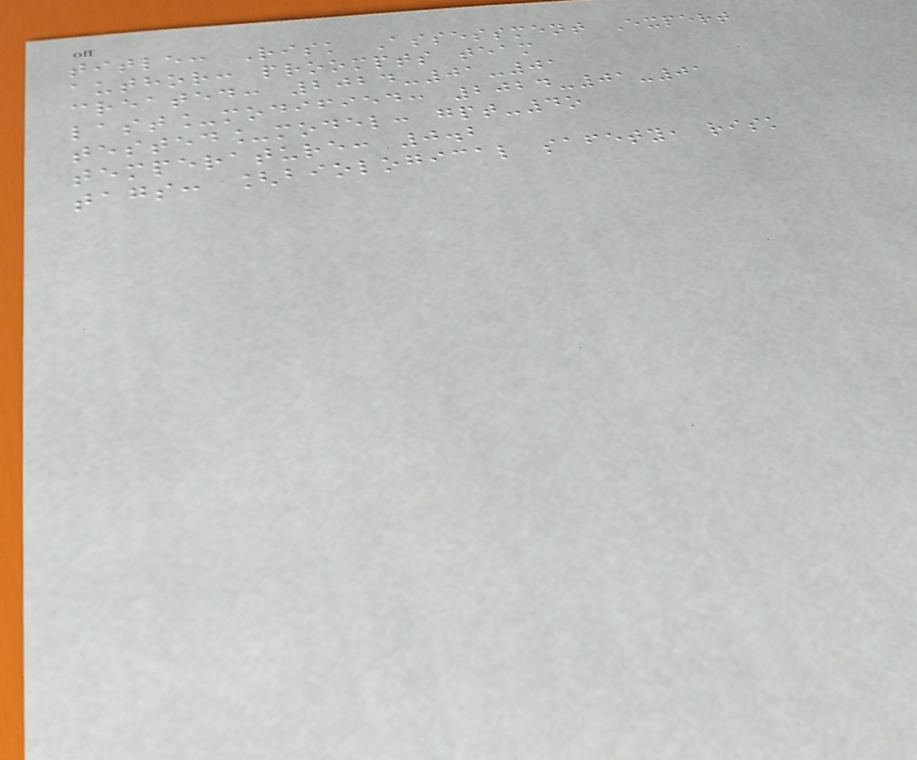title: Risk Assessment Expert
author: proompts team
created: 2024-01-01
last_modified: 2024-01-01
tested_model: gpt-4o
temperature: 0.2
tags: [biological safety, risk
